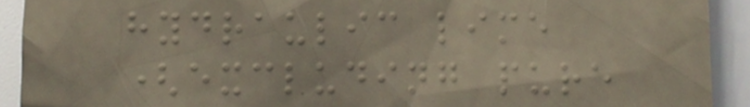hydraulic lime
(excluding pure
